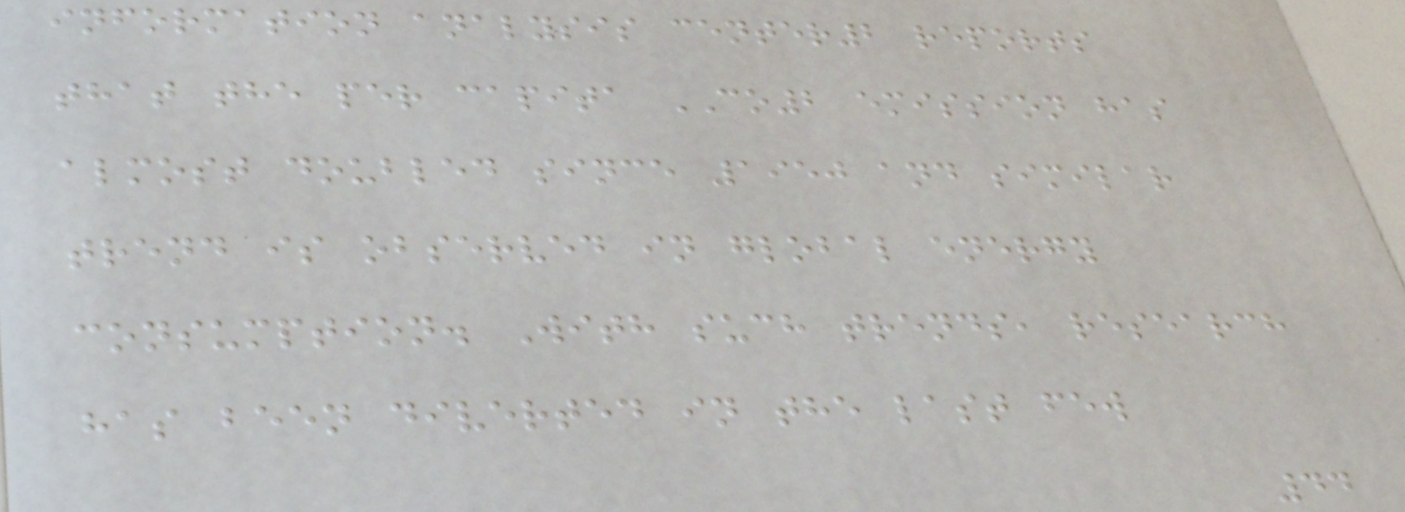information analysis center2 reports
that the per capita CO2 emission has
almost doubled since 1950 and similar
trend is observed in global energy
consumption. With such trends, research
has been diverted in the last few
44
